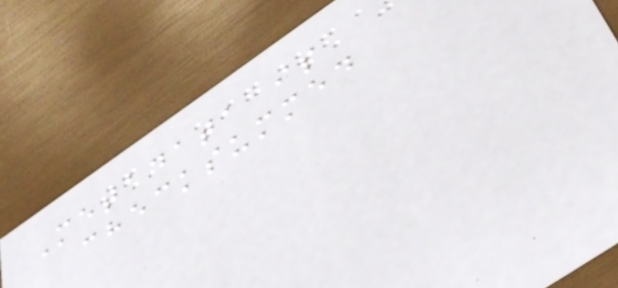Metadata is
checksummed
